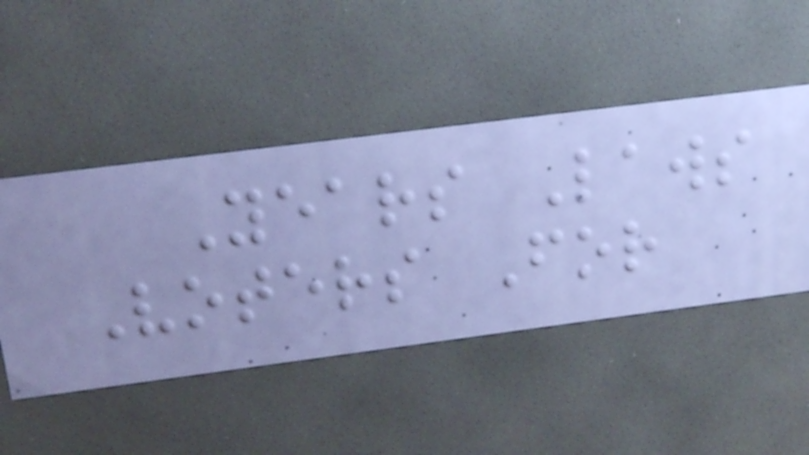Years Laws
Voters For
